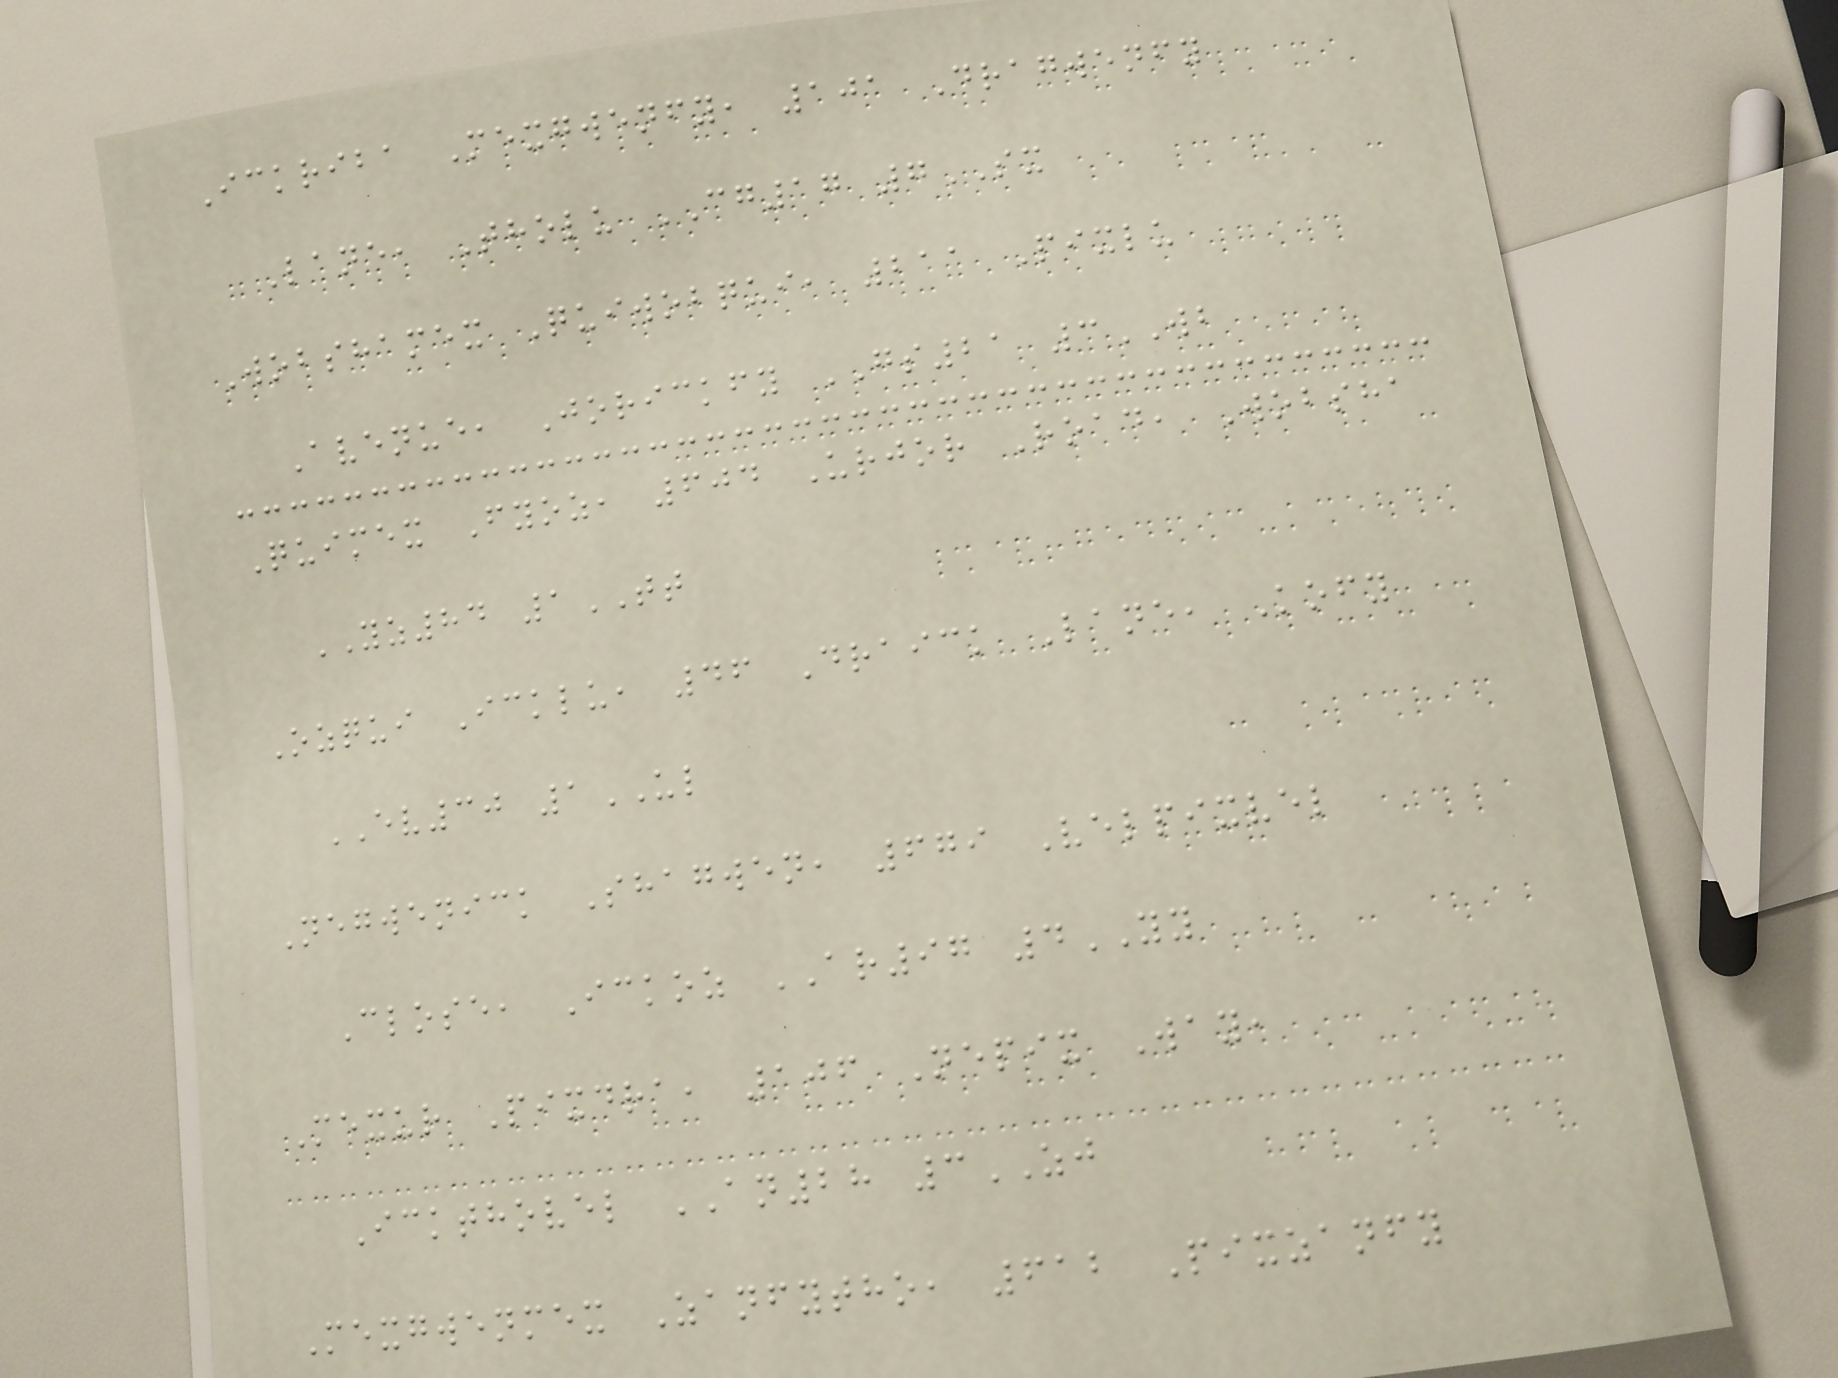Ickriba Mexgwenfy, 101 Dragwenfy
Lane, Tholu CG17 7SX
Wobshamex Quiwobqui, 211 Pixlu
Avenue, Jorickfy GS21 3WB
Quimex Fyoz, 604 Urjor Road, Wobsha
YZ84 1TT
Ozqui Icklu, 46 Draick Lane, Kofy
EV30 1UL
Negwenick Shagwen, 679 Velpixvel
Close, Ickoz AR97 4YY
Mexur Pixdra, 106 Nepix Way,
Ickthovel AN28 3ZJ
Mexgwenmex Zanfytho, 612 Pixzanfy
